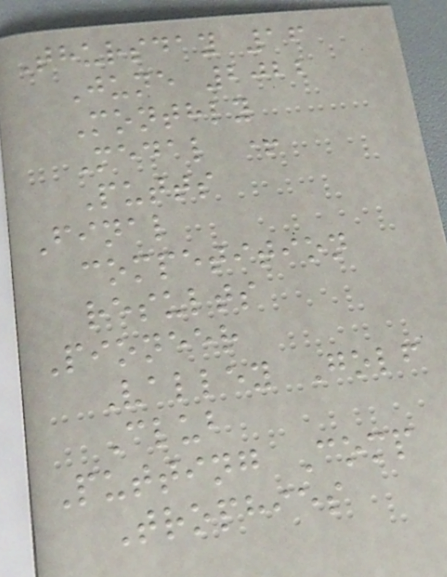Thursday 16
June 2022
Monthly
Medal +
Putts
Final
competition
results
Pioneer
Valley Golf
Club
Putting Comp
Trophies
